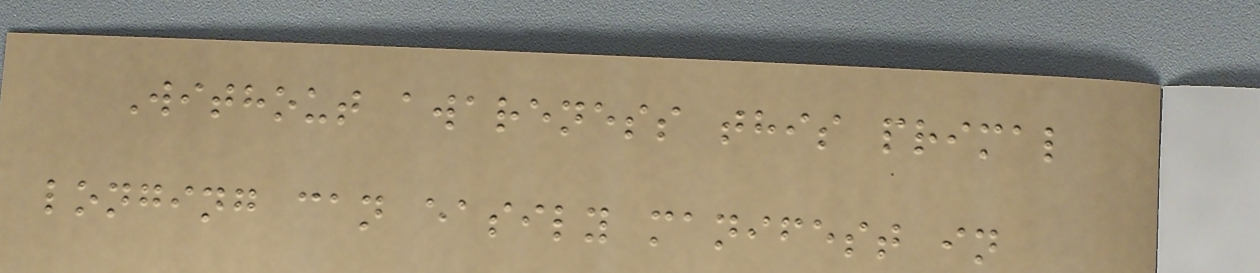Without awareness this primal
longing can easily manifest in
